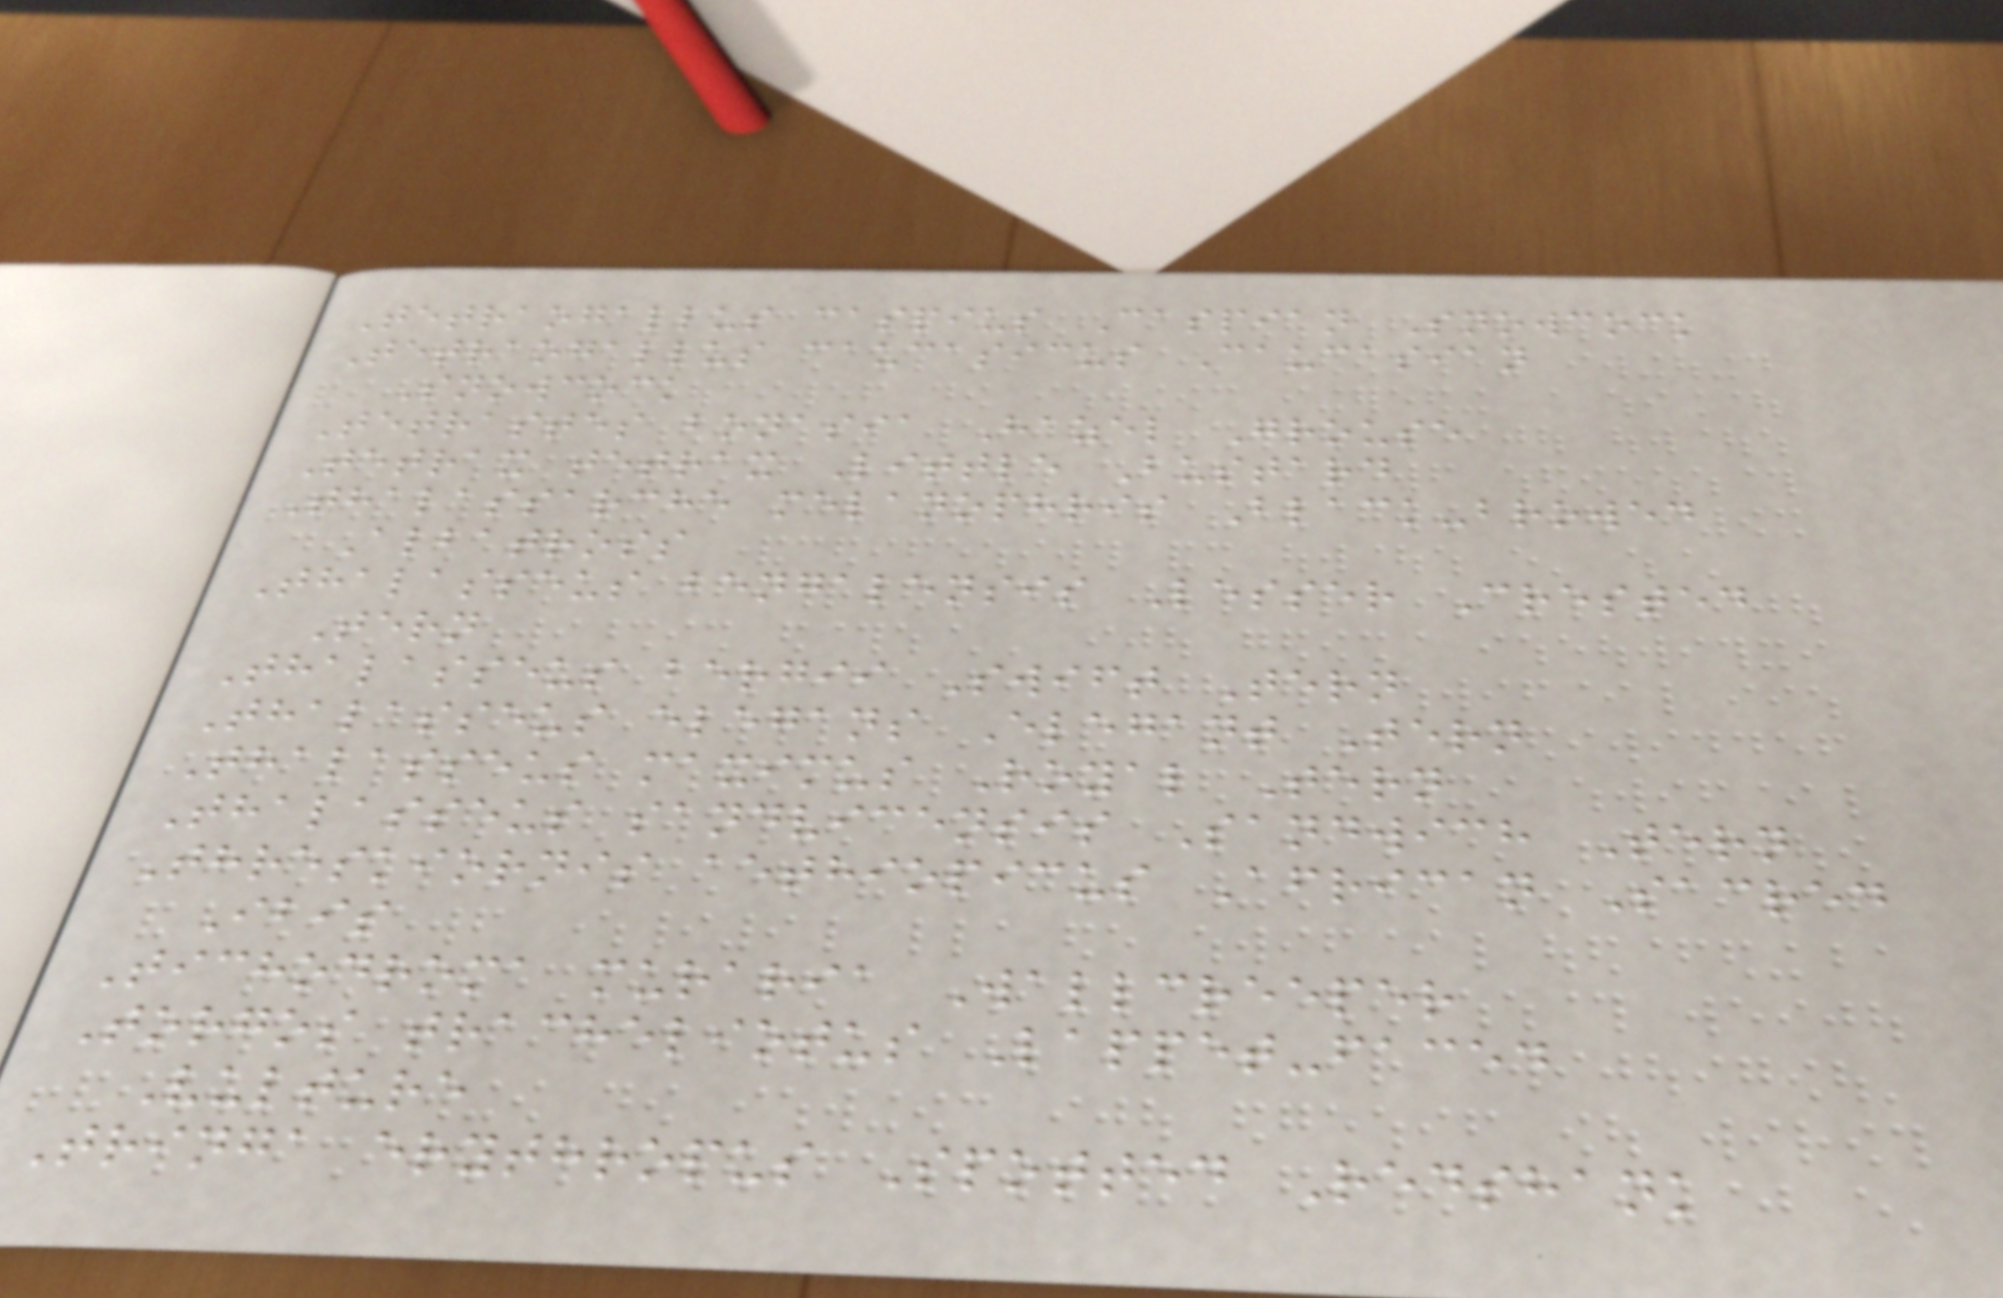Tetraogallus caspius Caspian Snowcock
Tetraogallus caucasicus Caucasian
Snowcock
Tetrastes bonasia Hazel Grouse
Tetrax tetrax Little Bustard
Thalassarche melanophris Black-browed
Albatross
Thalasseus bengalensis Lesser Crested
Tern
Thalasseus bergii Swift Tern
Thalasseus elegans Elegant Tern
Thalasseus maximus Royal Tern
Thalasseus sandvicensis Sandwich Tern
Threskiornis aethiopicus African Sacred
Ibis
Tichodroma muraria Wallcreeper
Torgos tracheliotus Lappet-faced
Vulture
Tringa erythropus Spotted Redshank
